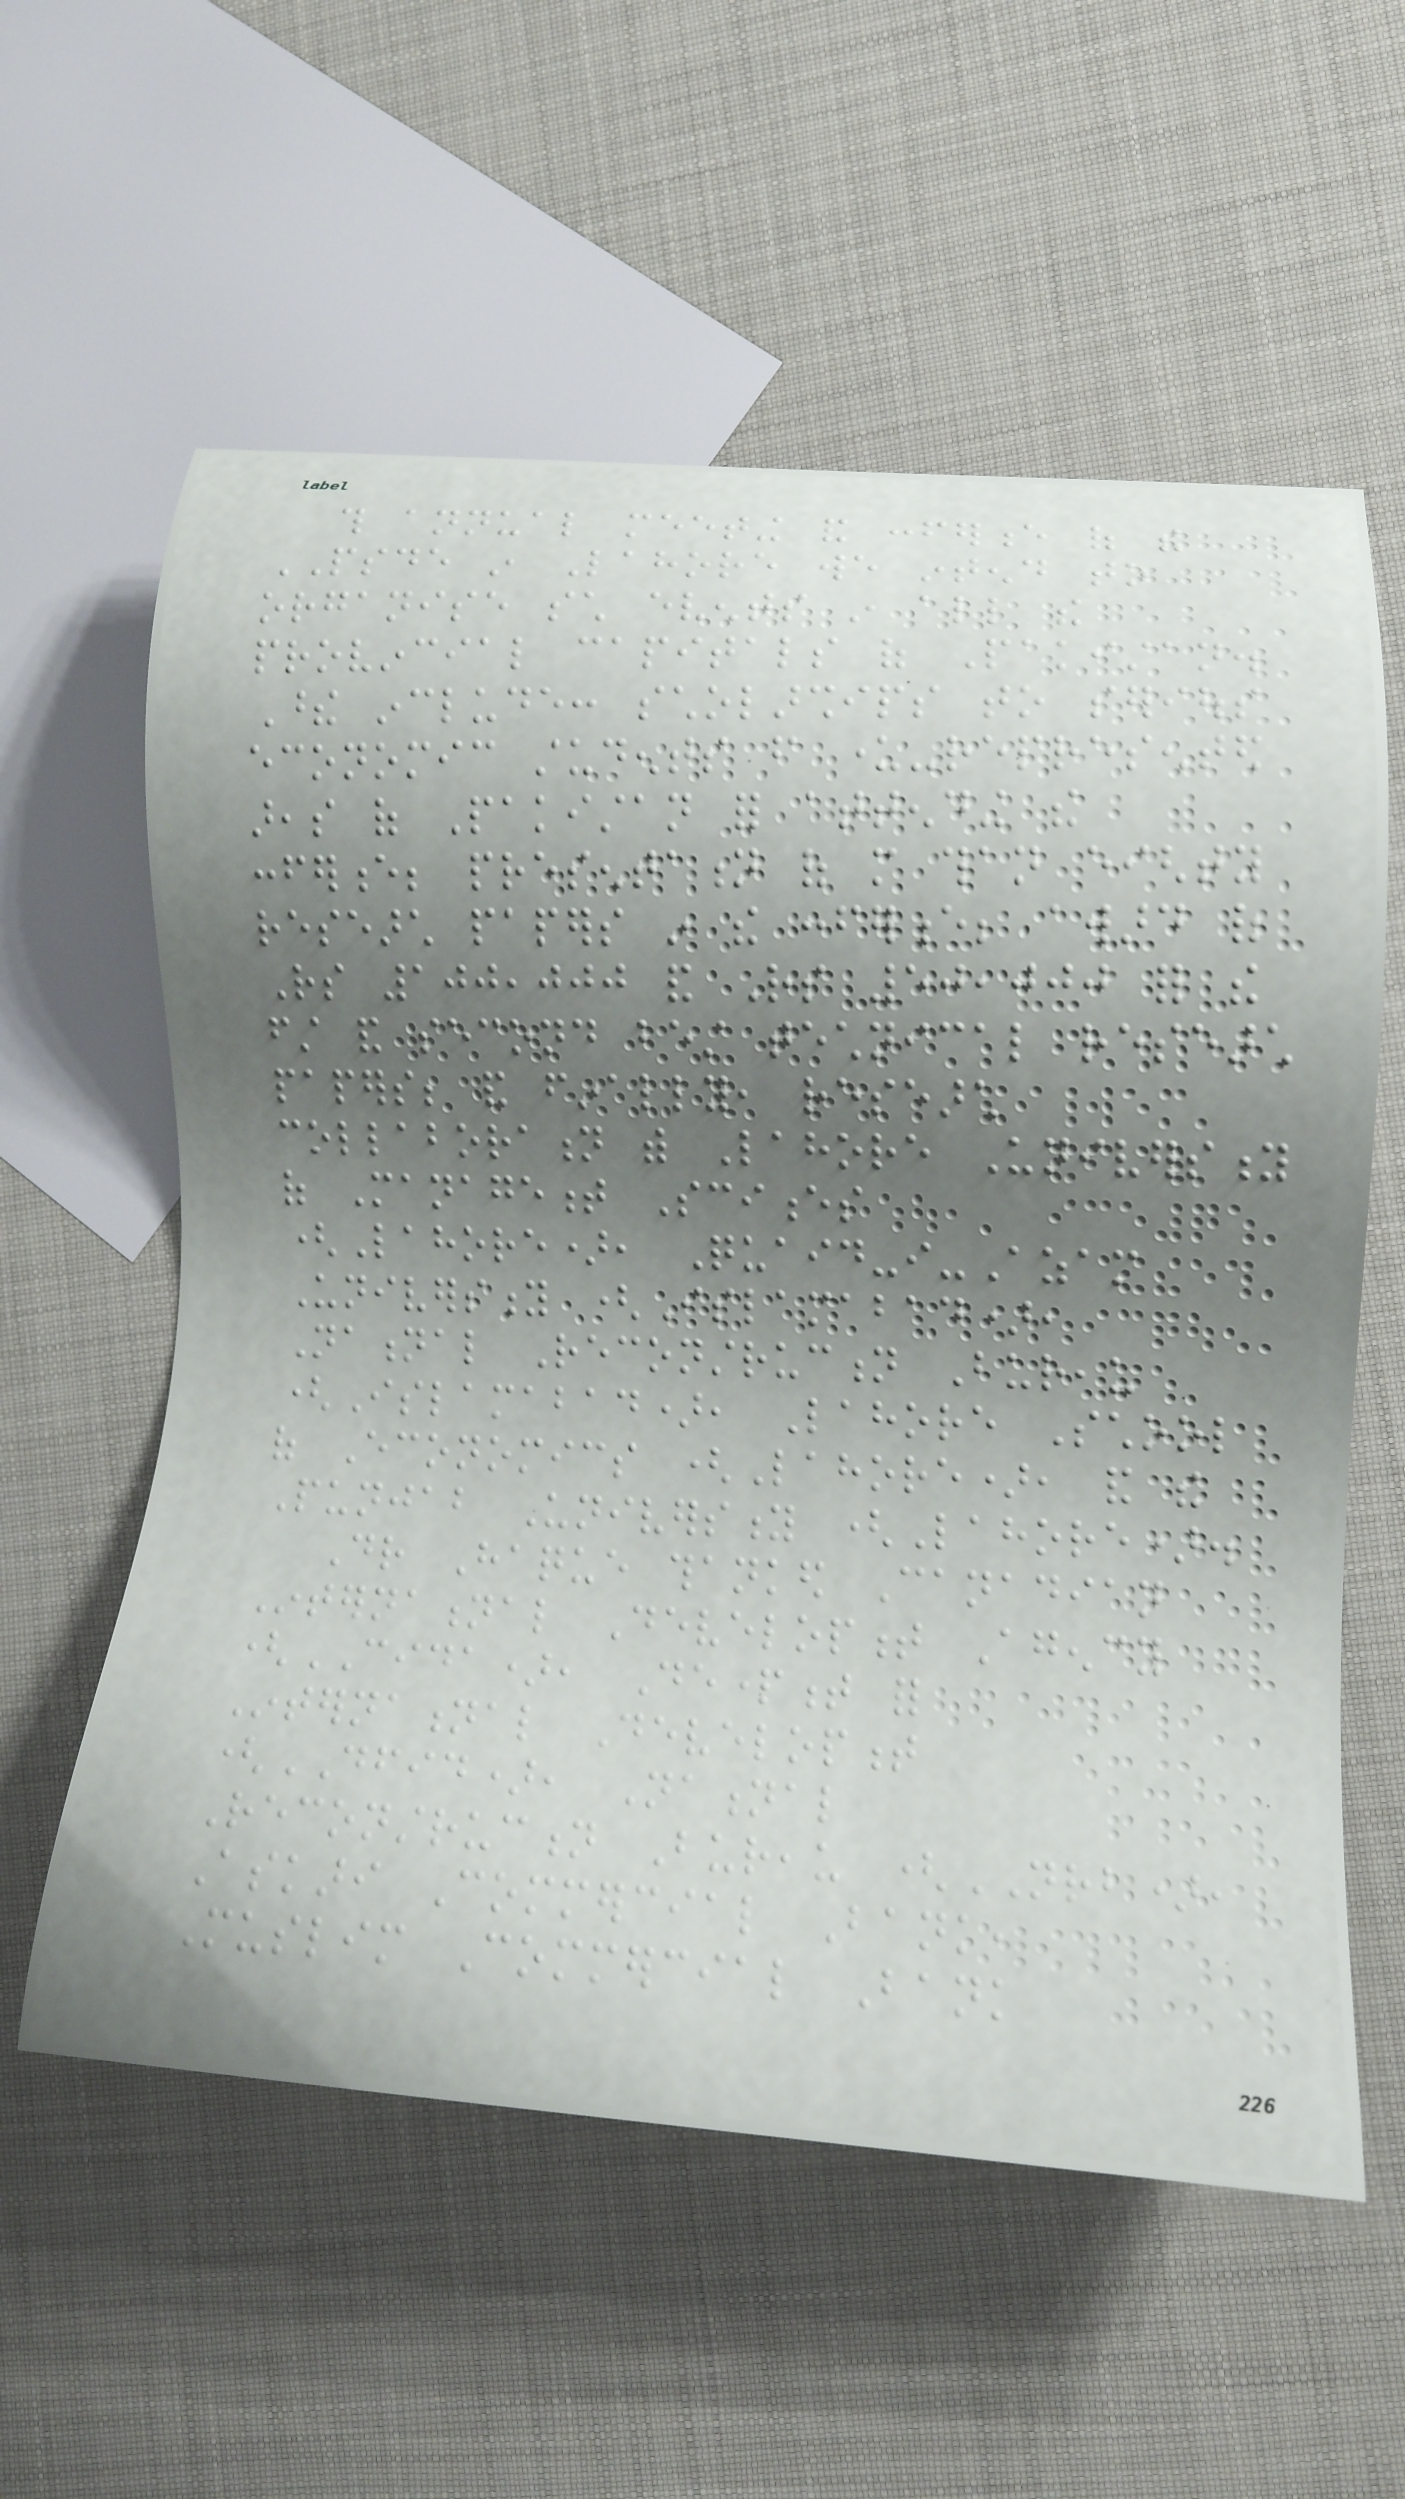this annual meeting and conference of the
PSDE in Lahore we intend to
organise such events in all the
provincial capitals of Pakistan.
These include: scholarships to serious
economic students from under-represented
areas of Pakistan for attending the
conference; presentation of more than eighty
research papers in the conference; award of
Rs 100,000 and Rs 50,000 for the
first and second best technical research
papers; and finally, research
collaboration with Lahore University
of Management Sciences
(Lahore), Quaid-i-Azam
University (Islamabad),
National Reconstruction Bureau
(Islamabad), Lahore School
of Economics (Lahore), and the
Punjab University (Lahore).
Dr Haque thanked Canadian
International Development Agency
(CIDA), Department for
International Development
(DFID), National
Reconstruction Bureau (NRB),
Askari Commercial Bank,
Muslim Commercial Bank
